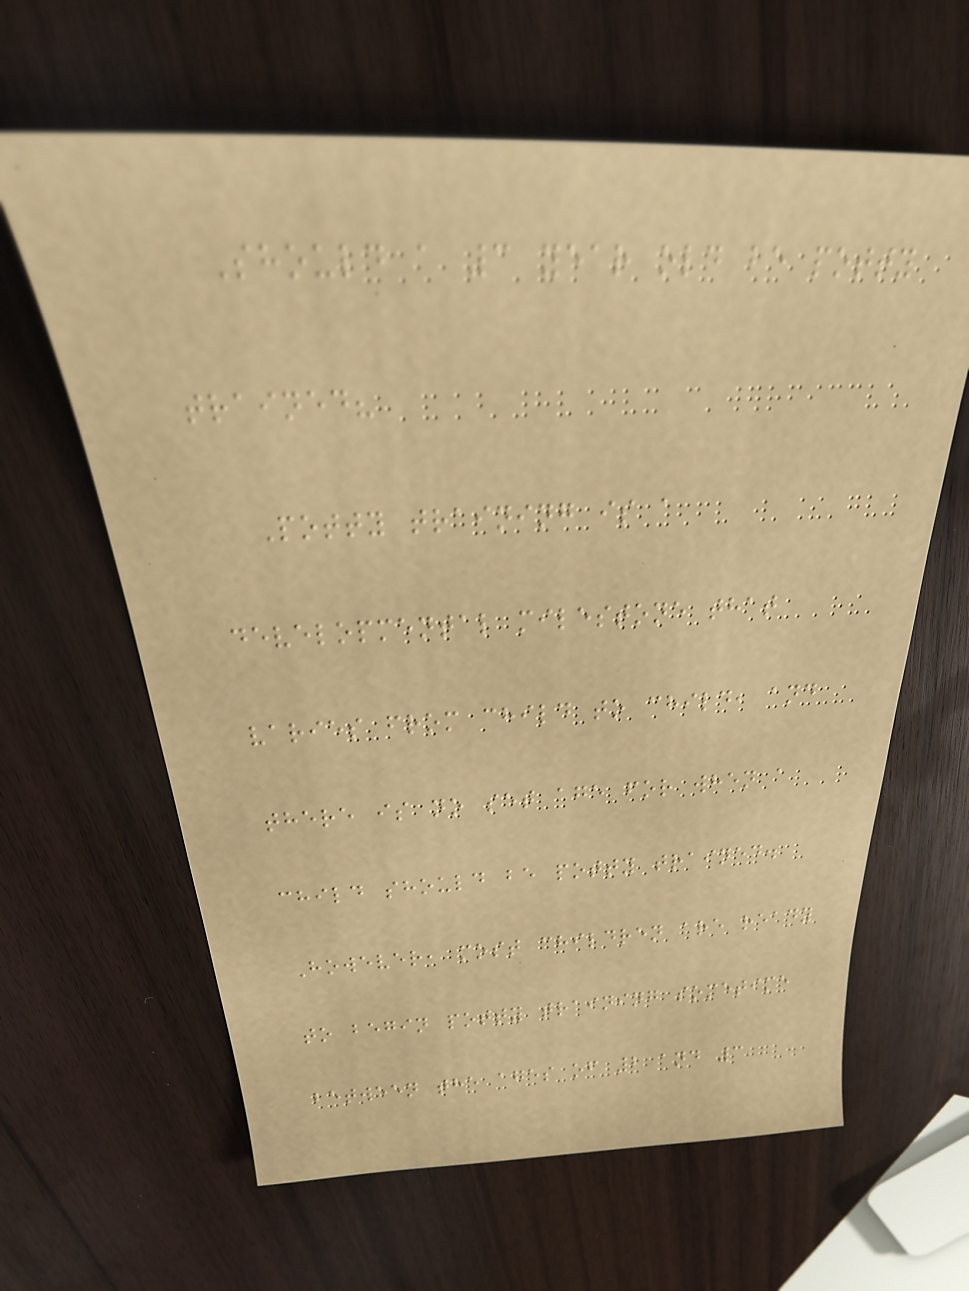Should a 3 year old be potty
trained?
Potty training is a
developmental milestone that
varies from child to child, and
there is no set age for when a
child should be potty trained.
However, most children are ready
to begin potty training sometime
between the ages of 2 and 3
